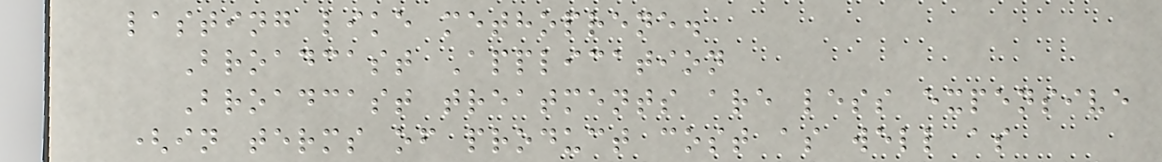lasting like methoprene.
Broadcast Application
Broadcast treatments are less expensive
(in terms of product cost as well as
